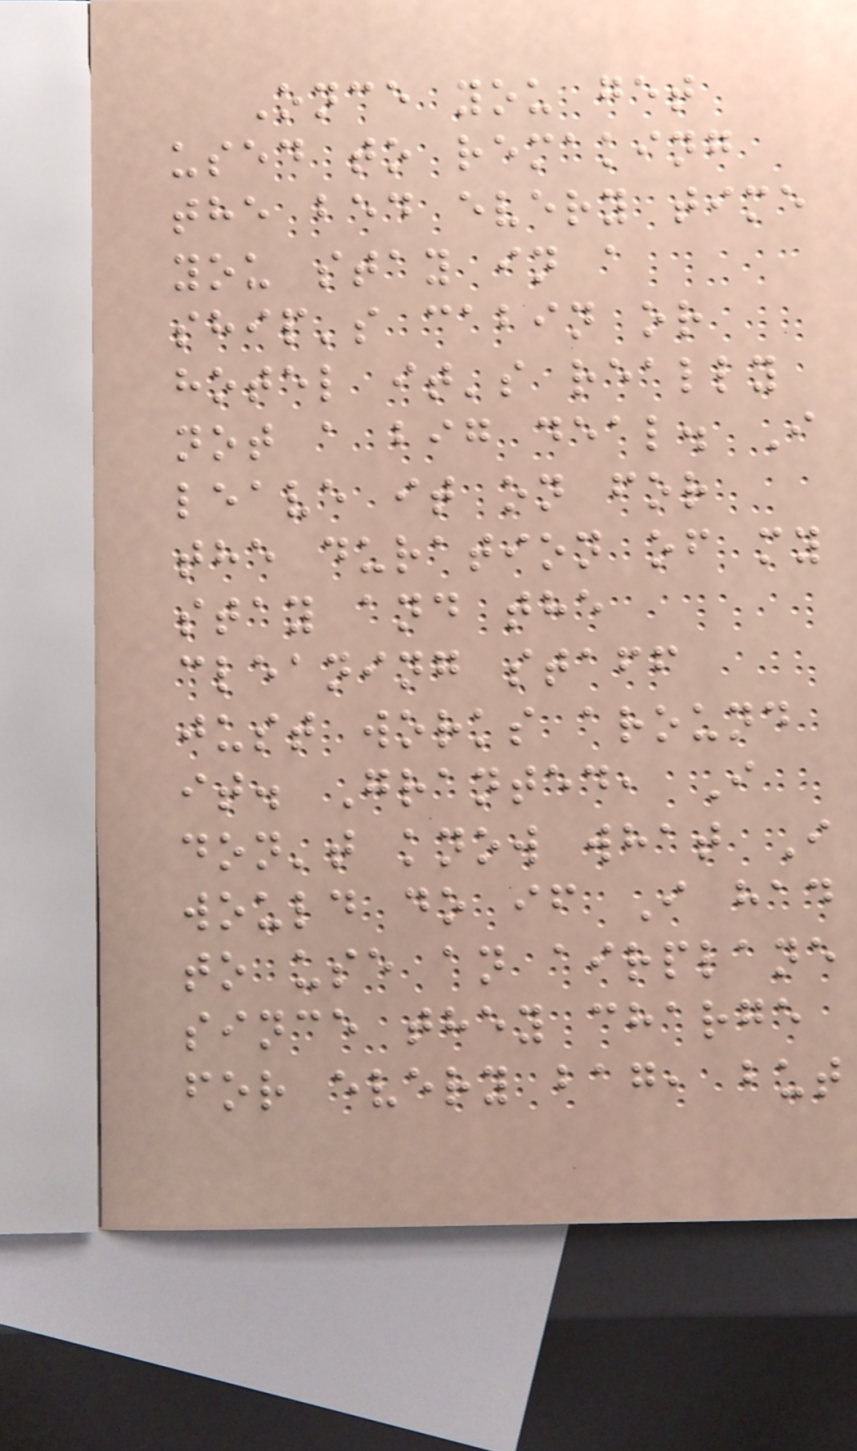Once you get
used to remaking
the bed every time
you stay in a
ship's cabin or
hotel it's really
not a big deal. I
leave it on for
the duration of my
stay and the
cleaning staff
just works around
it. Granted, I
don't know what I
would do if I had
to use an airplane
since they charge
for every bag, but
